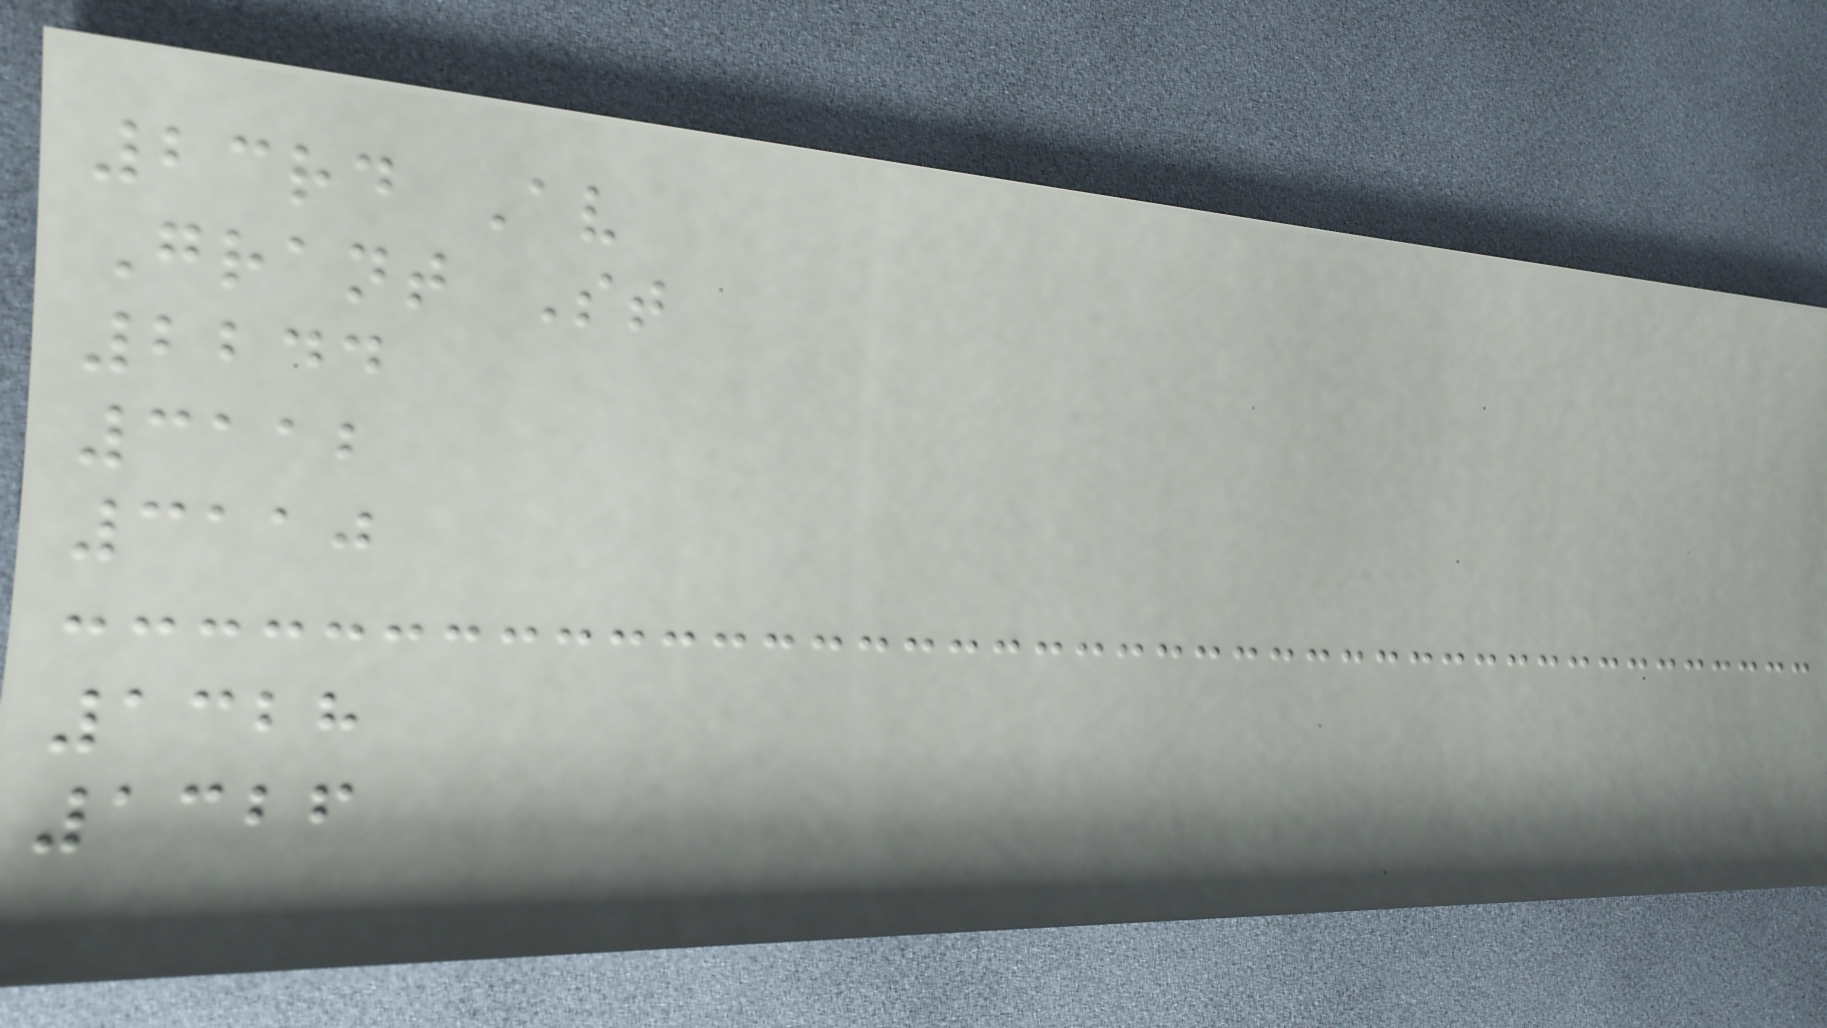23rd Av
Grant St
2244
3112
3110
1328
1326
